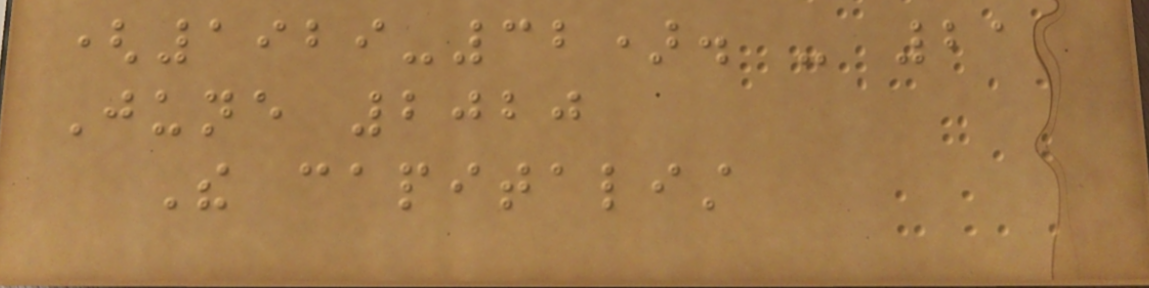(1929-32). - 21
June 2020
The capitalist
